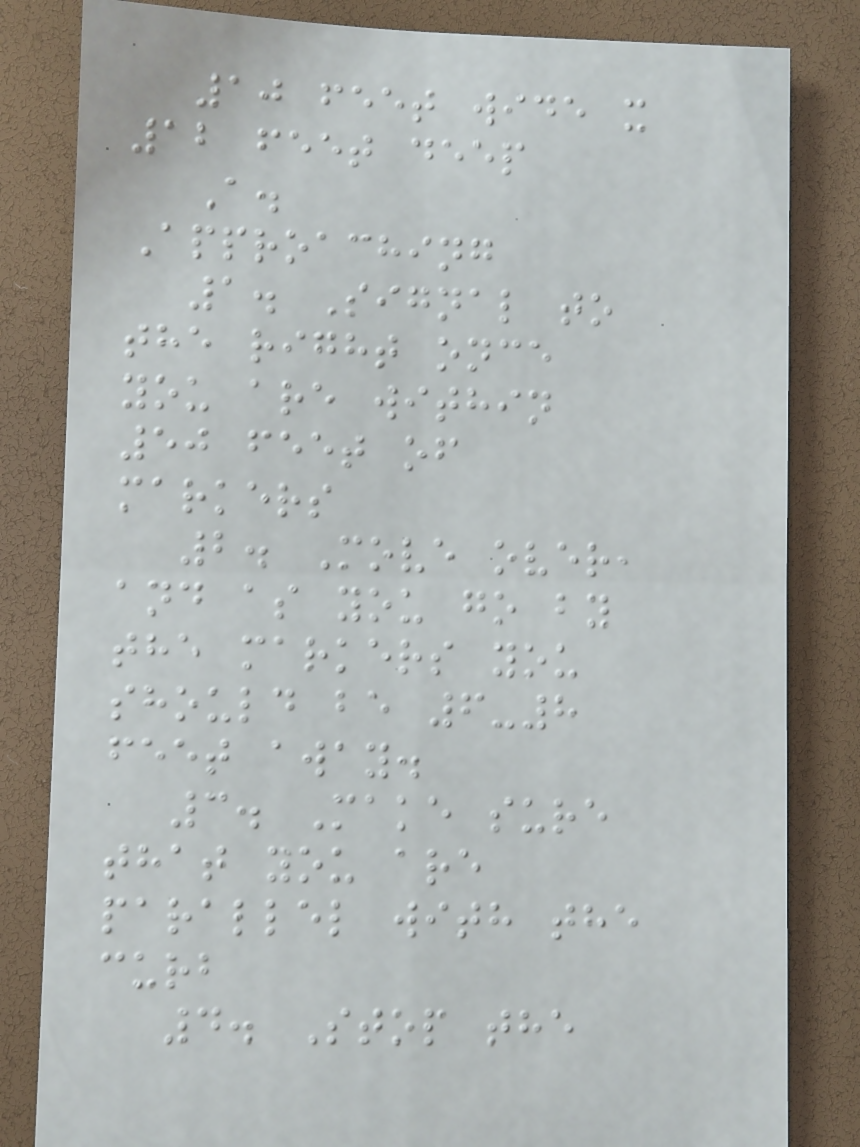10 feet wide x
12 feet deep
A.
Approaching
1. Signal to
the right once
you are within
50 feet of
markers
2. Move over,
and as you go by
the markers you
should be 6-8
feet away.
3. Make sure
that you are
parallel with the
curb
4. Stop the
